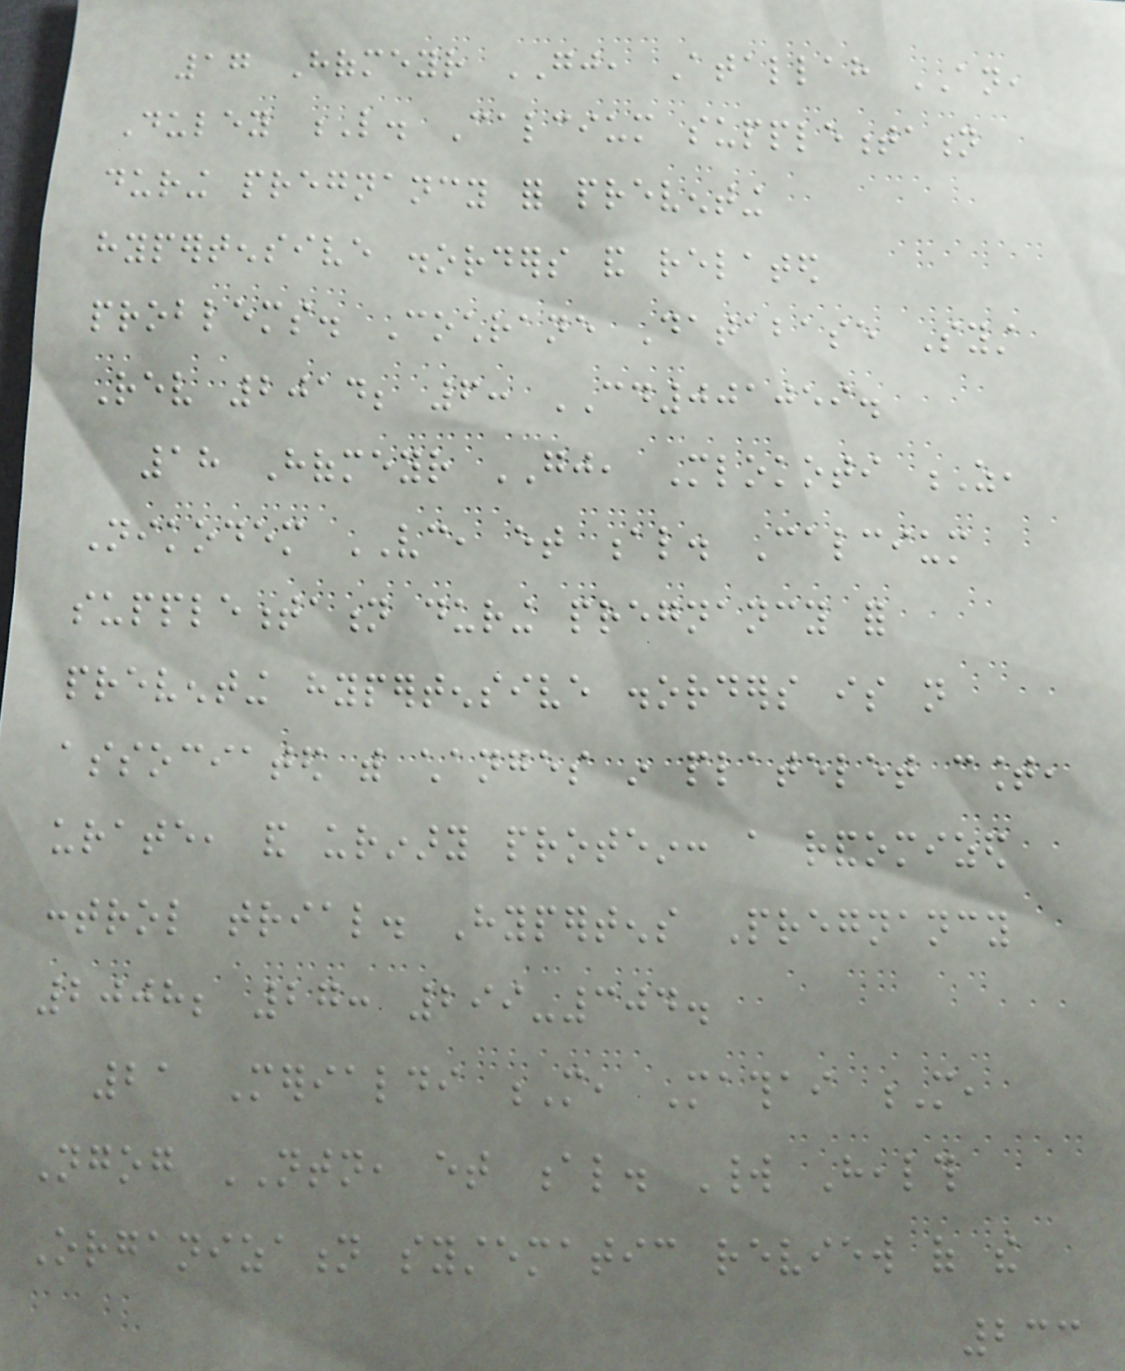17 Hofmeyr GJ, Atallah AN,
Duley L. Calcium supplementation
during pregnancy for preventing
hypertensive disorders and related
problems. Cochrane Database Syst
Rev 2014; 6: CD001059.
18 Hofmeyr GJ, Mlokoti Z,
Nikodem VC, et al. Calcium
supplementation during pregnancy for
preventing hypertensive disorders is not
associated with changes in platelet count,
urate, and urinary protein: a randomized
control trial. Hypertens Pregnancy
2008; 27: 299-304.
21 Merialdi M, Mathai M,
Ngog NTN, et al. World Health
Organization systematic review of the
233
